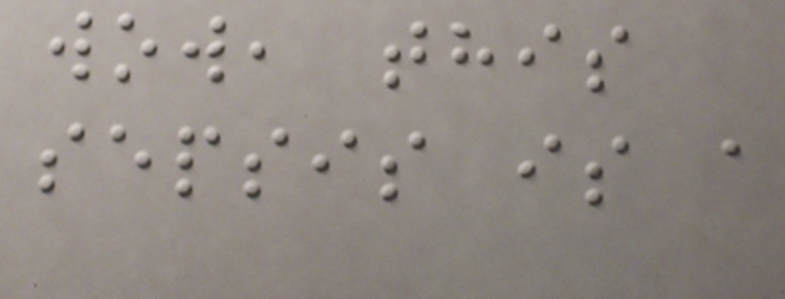wow, this
sepsis is a
